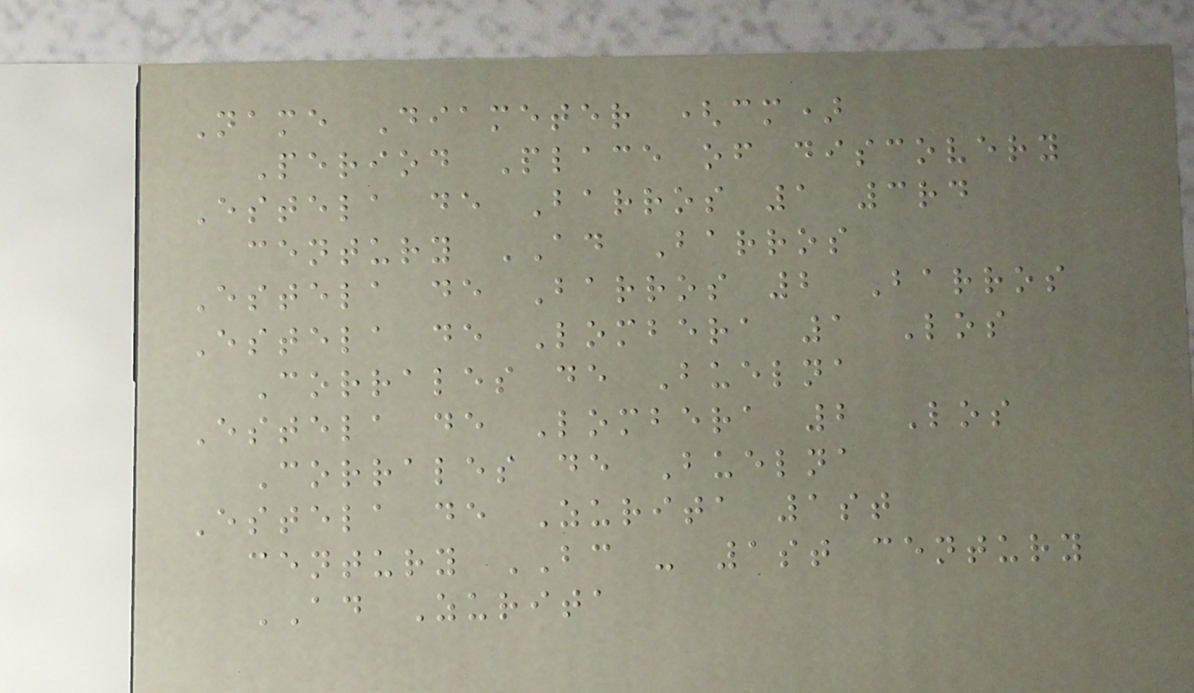Name Diameter (cm)
Period Place of discovery
Estela de Barros 1 3rd
century AD Barros
Estela de Barros 2 Barros
Estela de Lombera 1 Los
Corrales de Buelna
Estela de Lombera 2 Los
Corrales de Buelna
Estela de Zurita 1st
century BC - 1st century
AD Zurita
